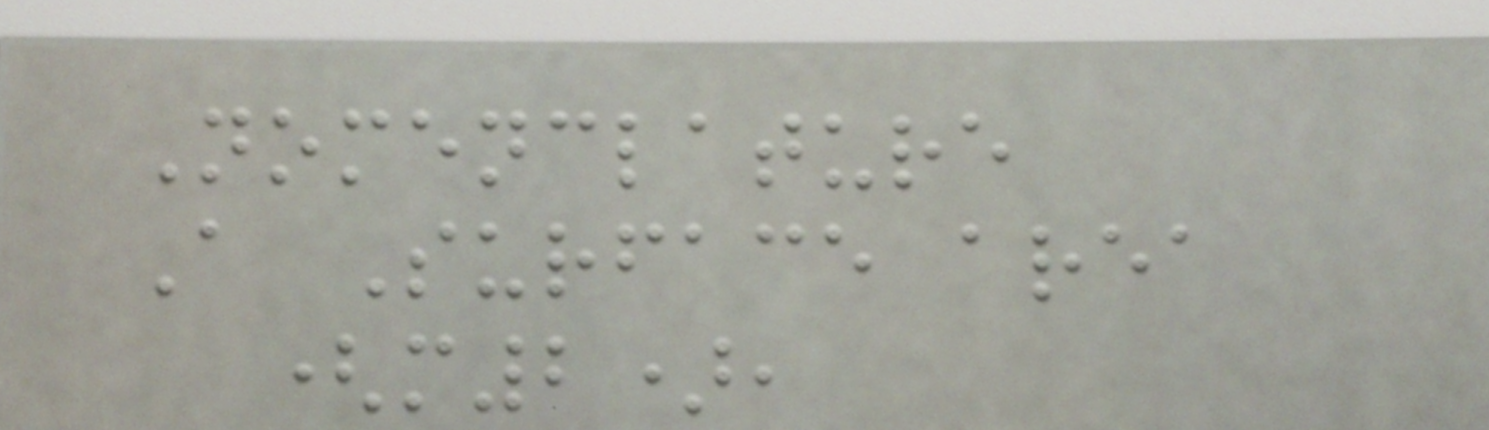Nomenclature
A Surface area
(m2),
